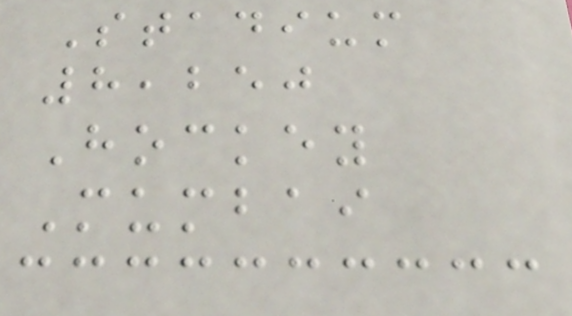Stadium
8,250
Hockey
Mumbai
